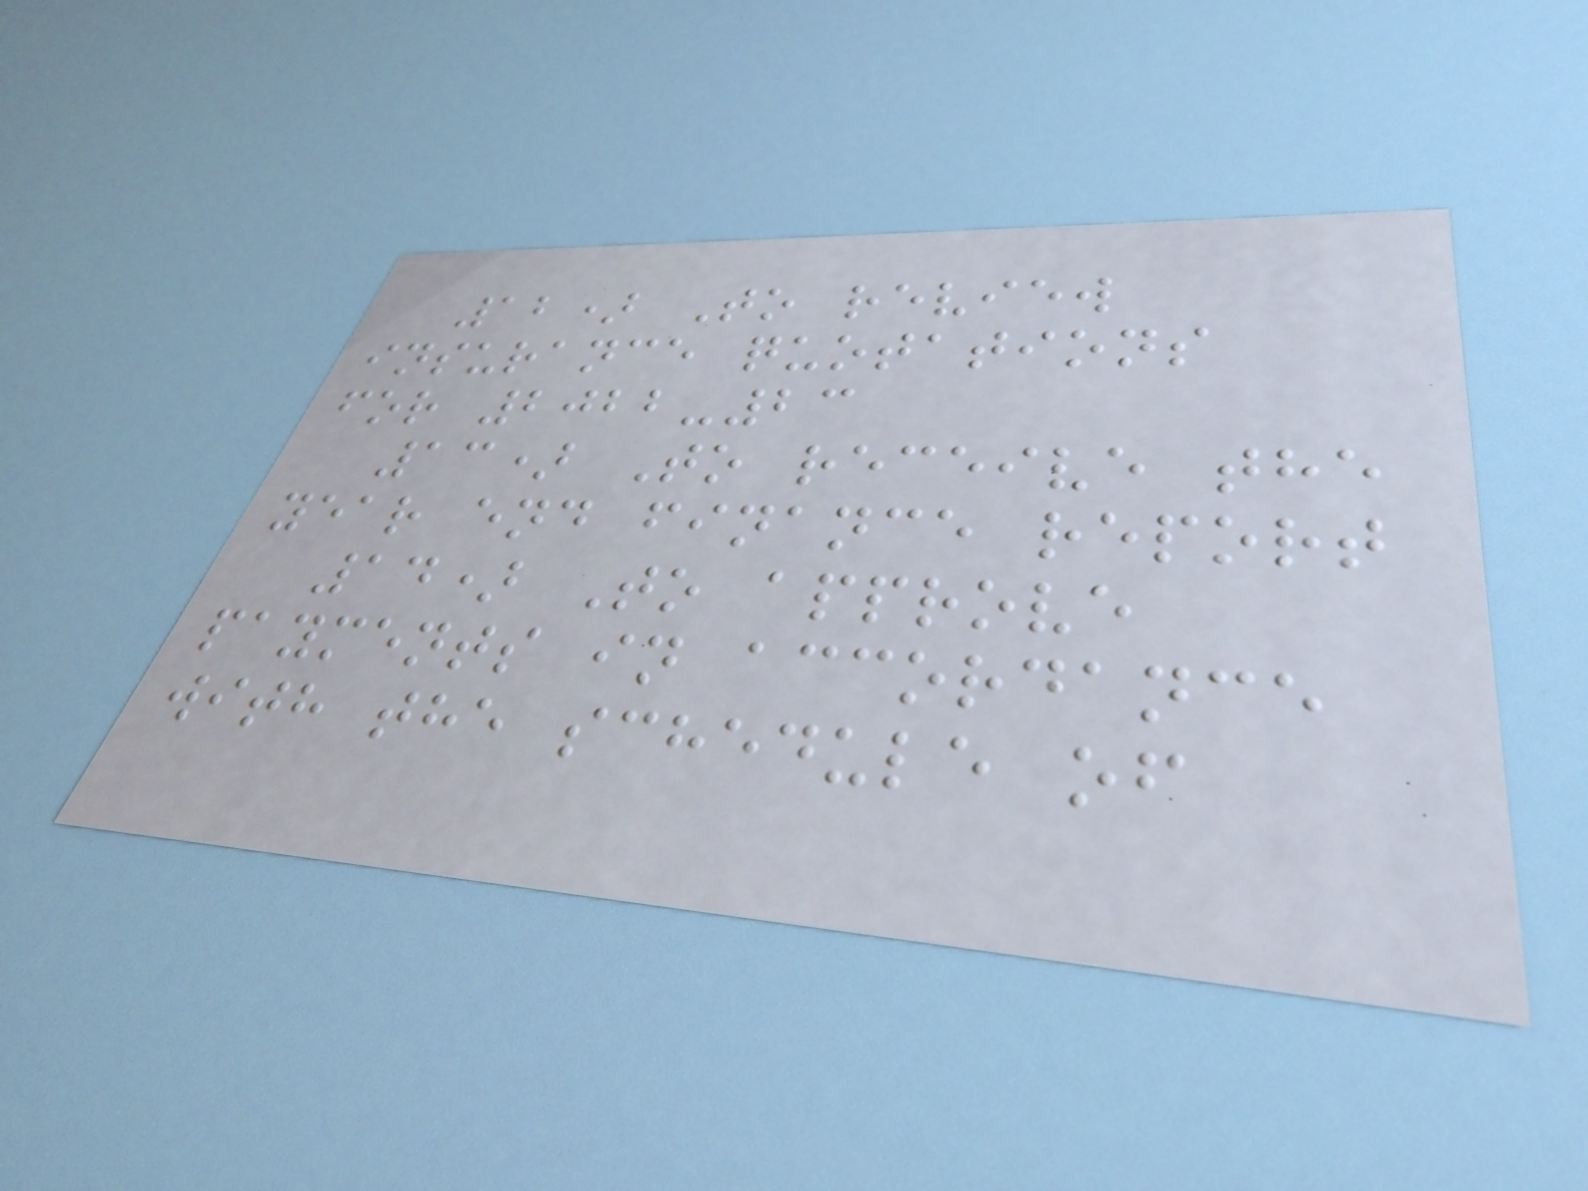12) To review
insurance quotations
for 2022-23
13) To receive the
year end finance report
14) To approve
payments in accordance
with the schedule of
